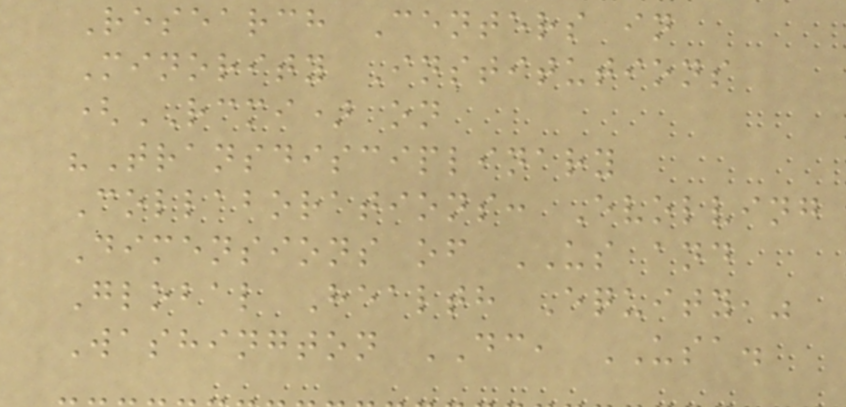Research Centers in
Minority Institutions
(RCMI) on
"Transdisciplinary
Collaborations: Evolving
Dimensions of US and
Global Health Equity,"
Washington DC, USA.
